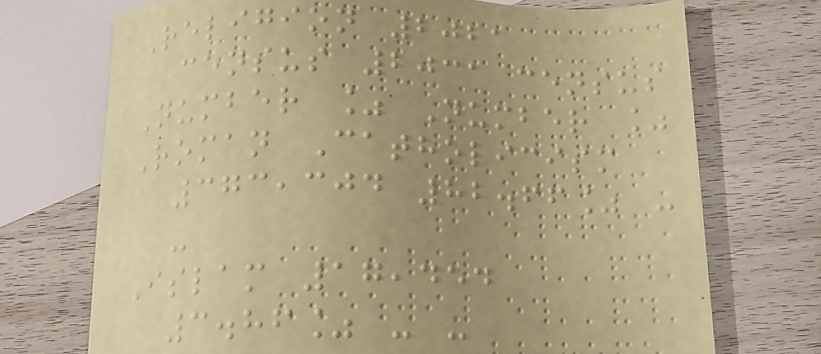Religion 2021
census 2031 census
Number % Number %
Roman Catholicism
373,304 82.66% -
-
Islam 17,454
3.86% - -
